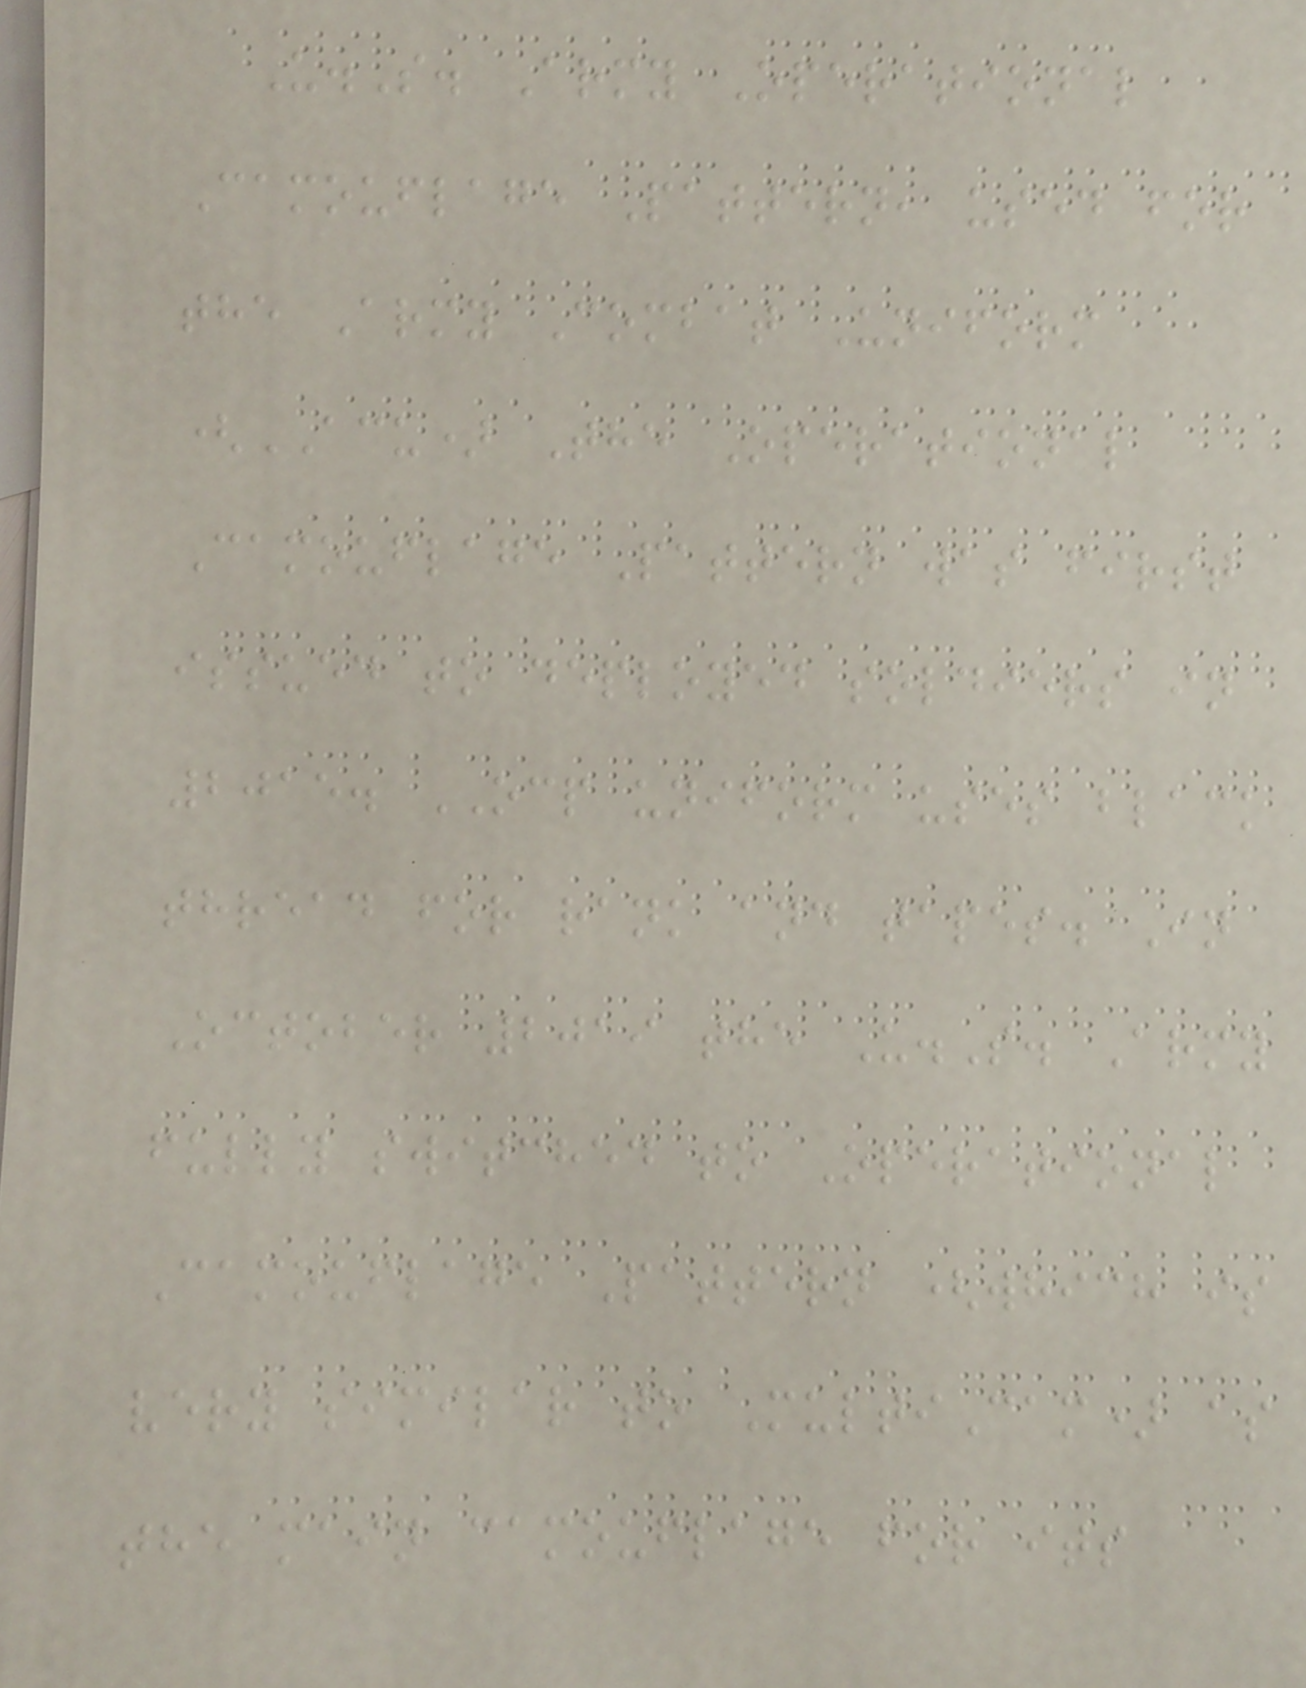U.S. Army Operational
Camouflage Pattern, used for
the Army Combat Uniform
(ACU) The Operational
Camouflage Pattern was first
issued to deployed soldiers in
2015. OCP uniform uses black
thread for rank and tapes. In
October 2019 the U.S. Army
fully switched to Operational
Camouflage Pattern (which is
very similar to MultiCam) as
the main camouflage for its
